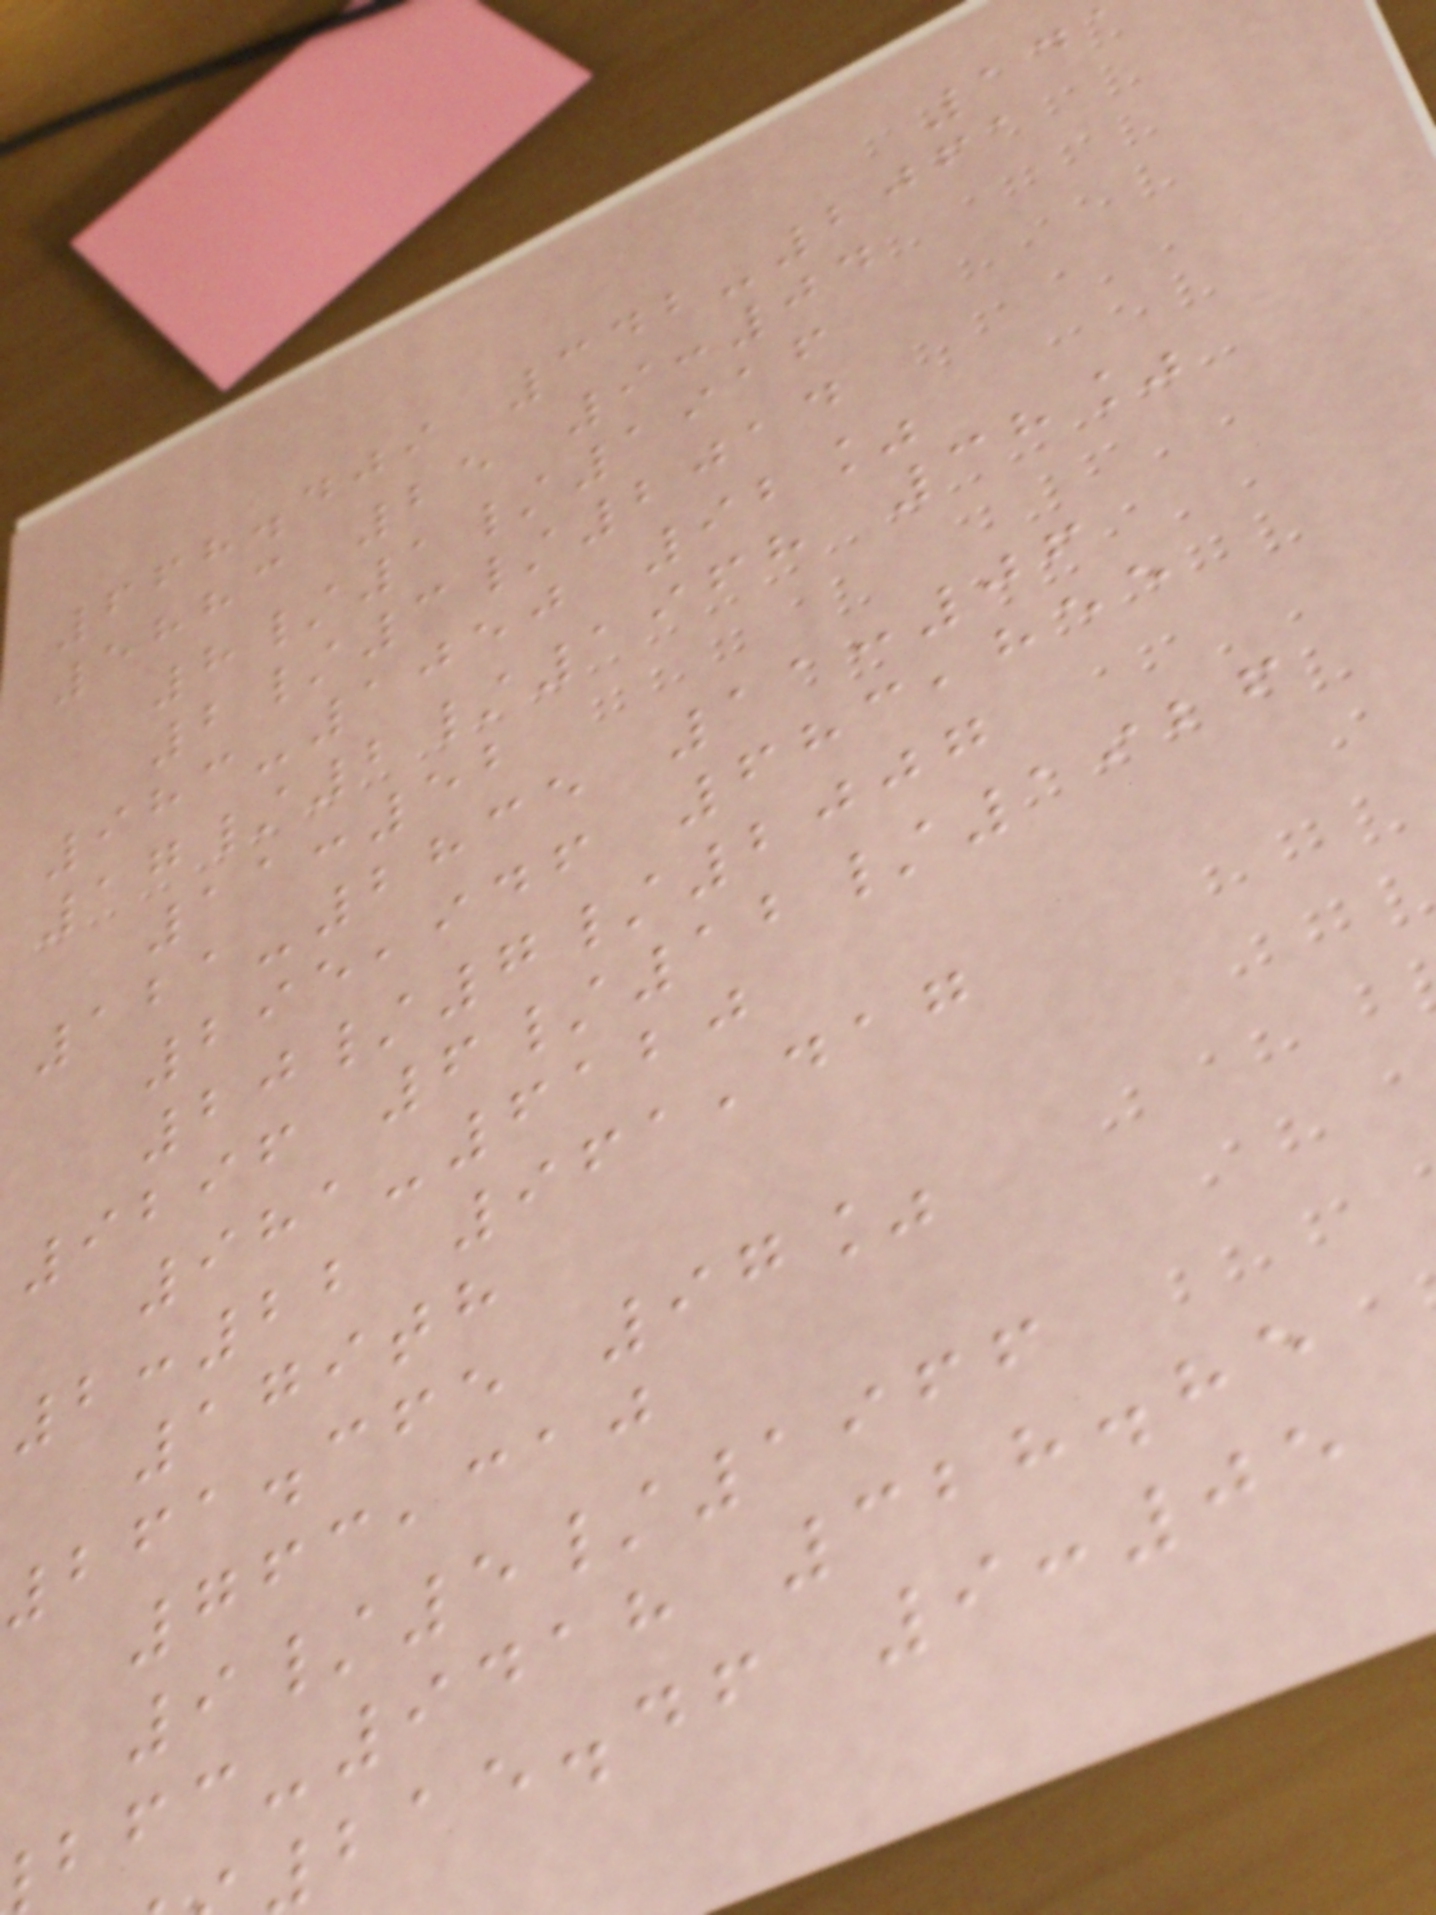668.409 342-2061
5883 25 9:04
8/1/1916
2/3/2014
983-1050 92%
17/2/1968 38%
11:52
121-2835 11:06
295,946 683,855
20/7/2007
9296 6/12/1926
981-6120
2:22 961,417
179th
261.365 97%
763,310
9/5/1966
-9418 328.85
bae.df 9:05
